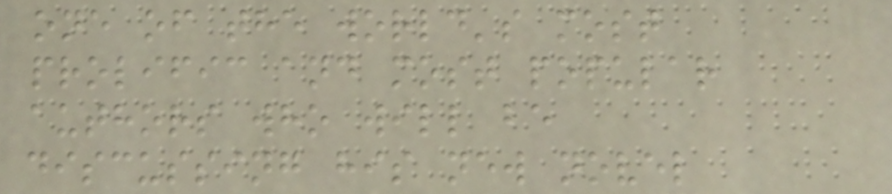one of the world's most
prolific and most popular
authors who will be
discussing his new novel
